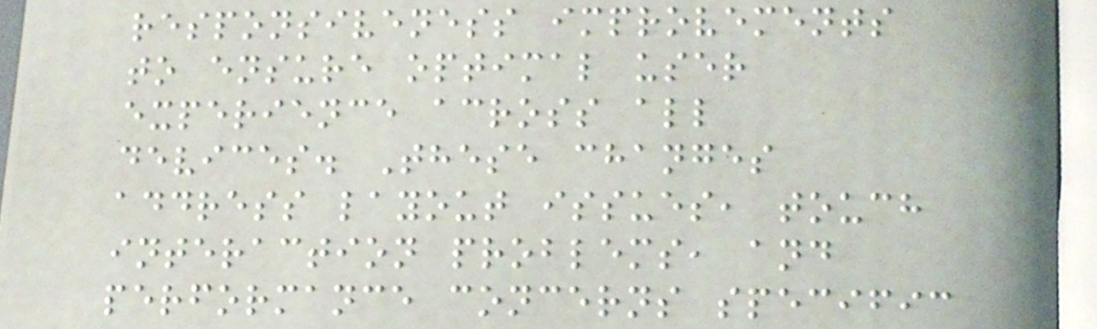responsiveness improvements
to ensure optimal user
experience across all
devices. These changes
address layout issues, touch
interaction problems, and
performance concerns specific
